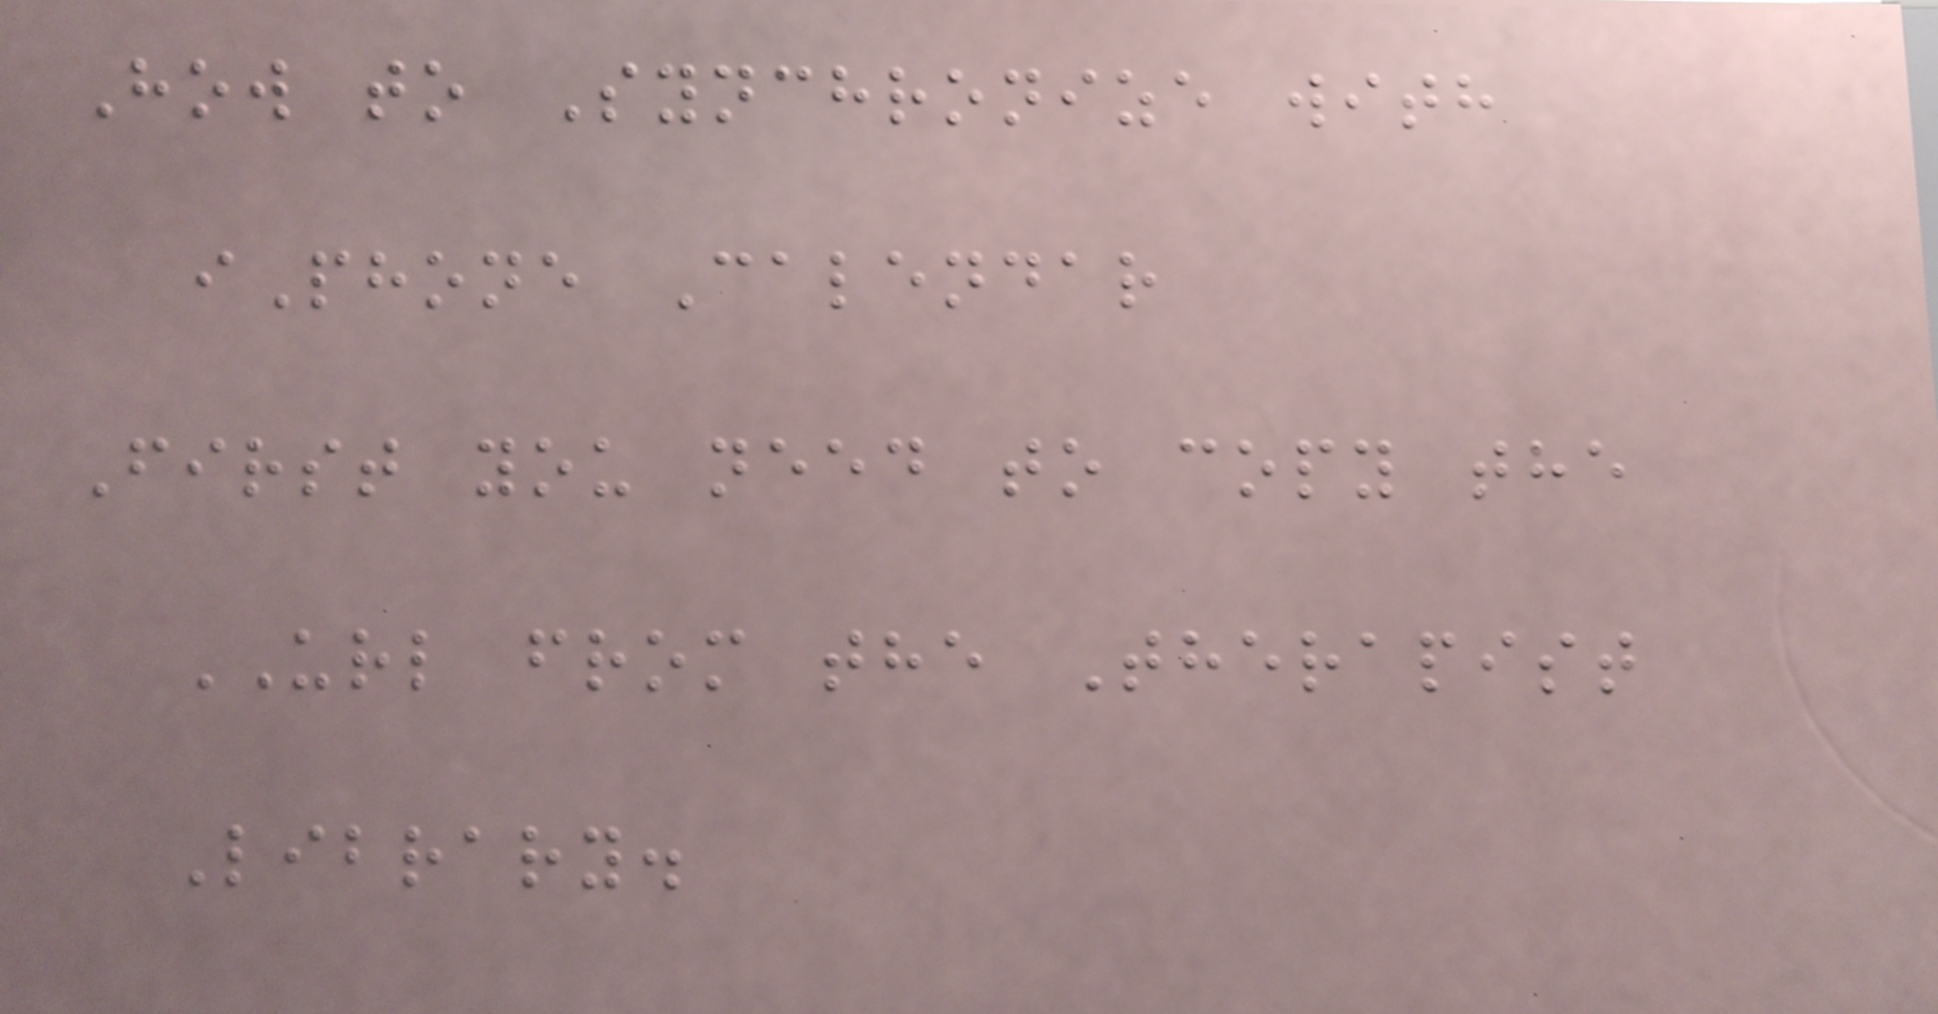How to Synchronize with
iPhone Calendar
First you need to copy the
URL from the Therapist
Library.
